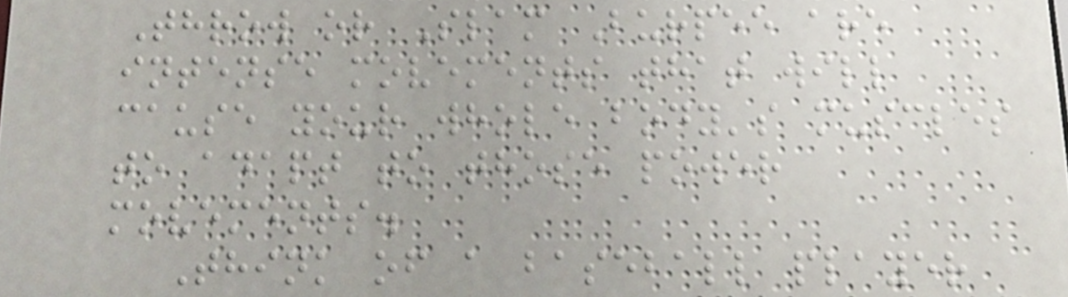Throw or Slam Burpee are
intense movements that will
cause your whole body's muscles
to adapt to those power
movements.
Think of a baseball player
